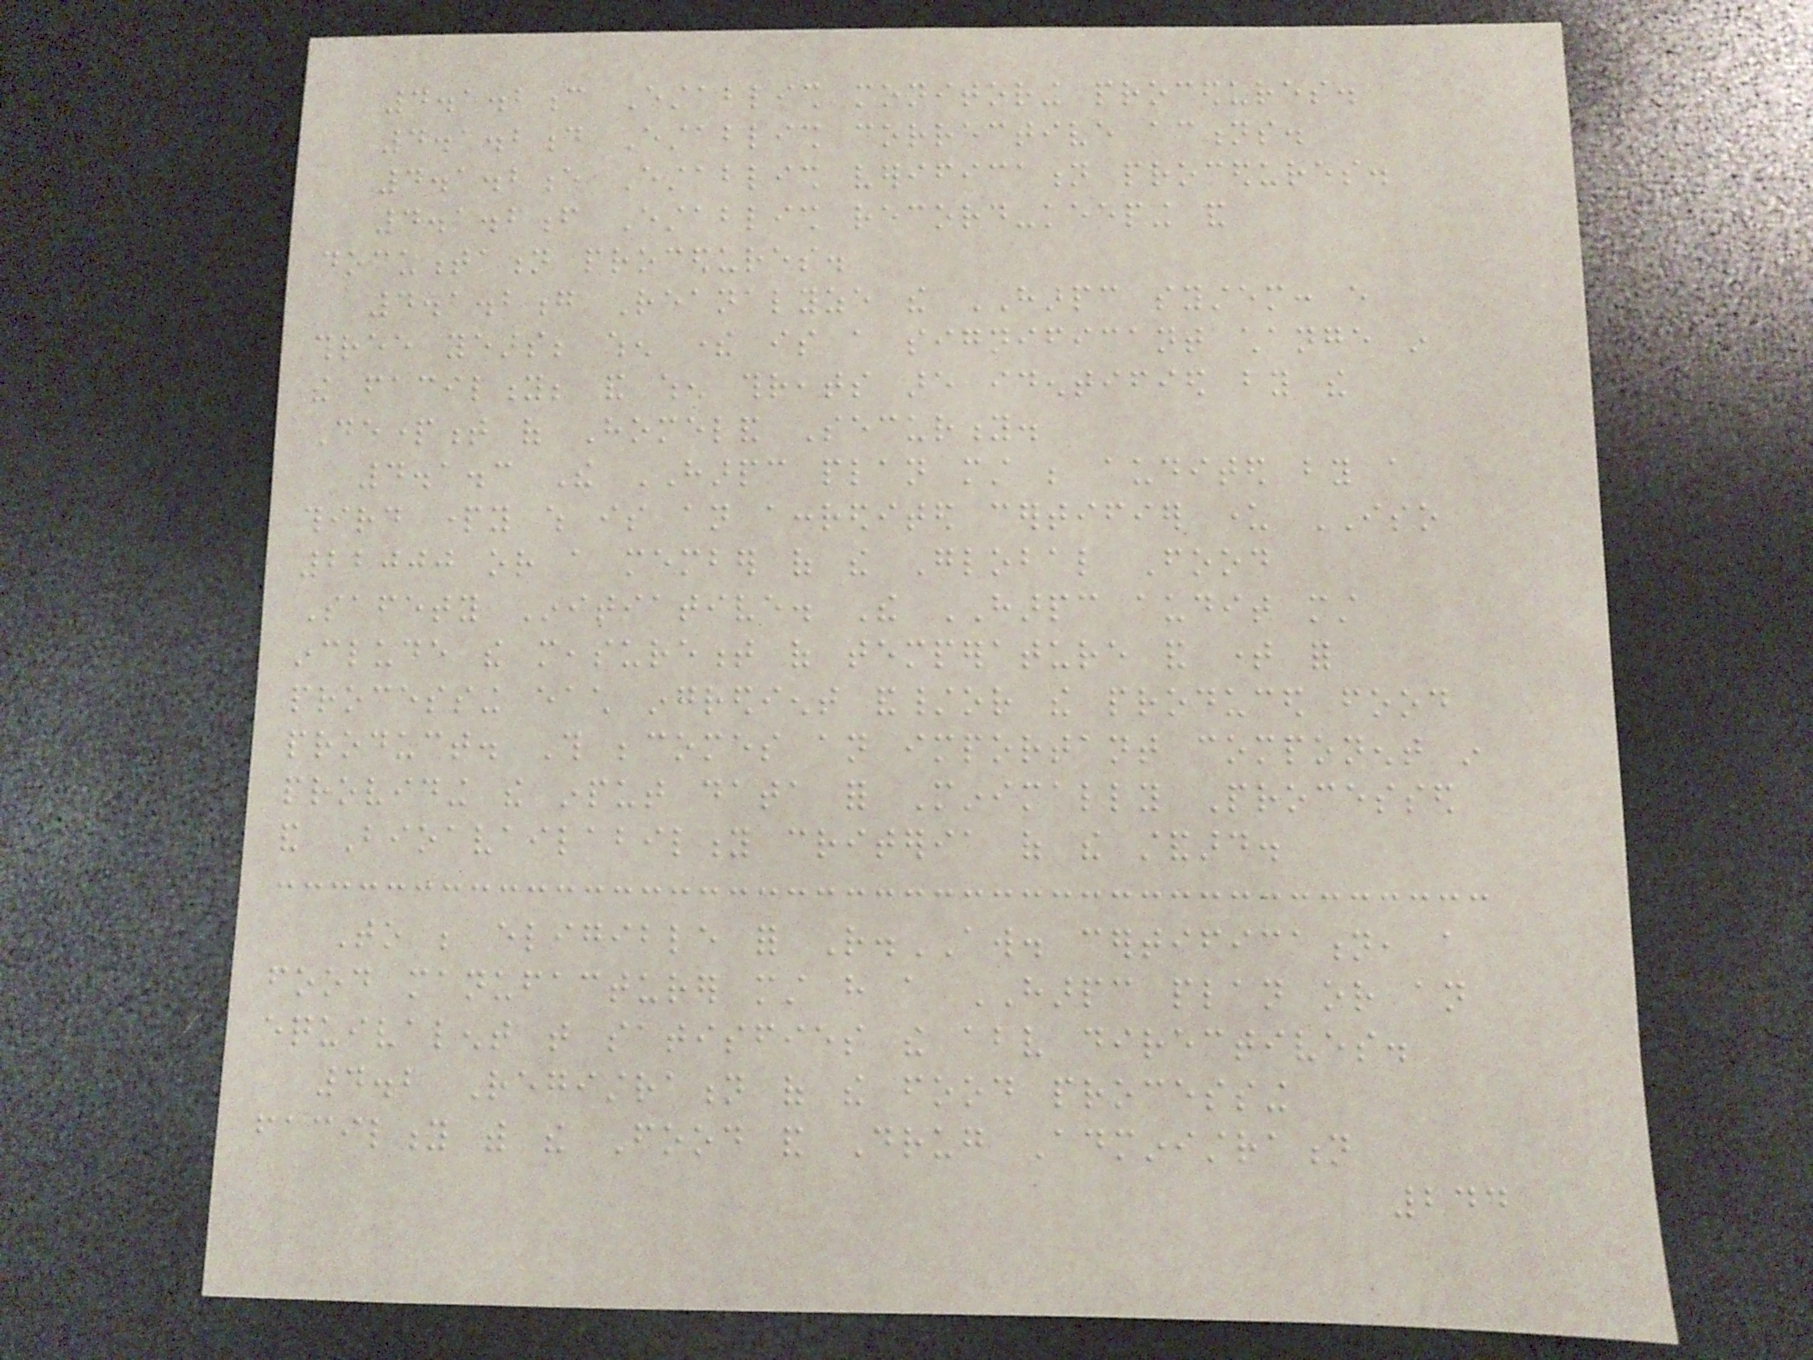4.1.2c Establish monitoring procedures.
4.1.2d Establish corrective actions.
4.1.2e Establish verification procedures.
4.1.2f Establish record-keeping and
documentation procedures.
4.1.2g Reanalyze the HARPC system: every
three years; when there is a significant change in
the facility; and when threats are identified by the
Department of Homeland Security.
4.1.3 The HARPC plan must be audited by a
third party which is an accredited certifier under ISO
22000 or a member of the Global Food
Safety Initiative. The HARPC audit must
include the measurement of temperature and time for
processing each ingredient and/or the produced food
product. This becomes an important component in
providing the input data for Minimally Processed
and Bioavailability criteria of the standard.
To be eligible for R.AW. certification, a
food manufacturer must have a HARPC plan or an
equivalent that satisfies the above directives.
4.2 Registration of the food processing
facility with the Food and Drug Administration
244
